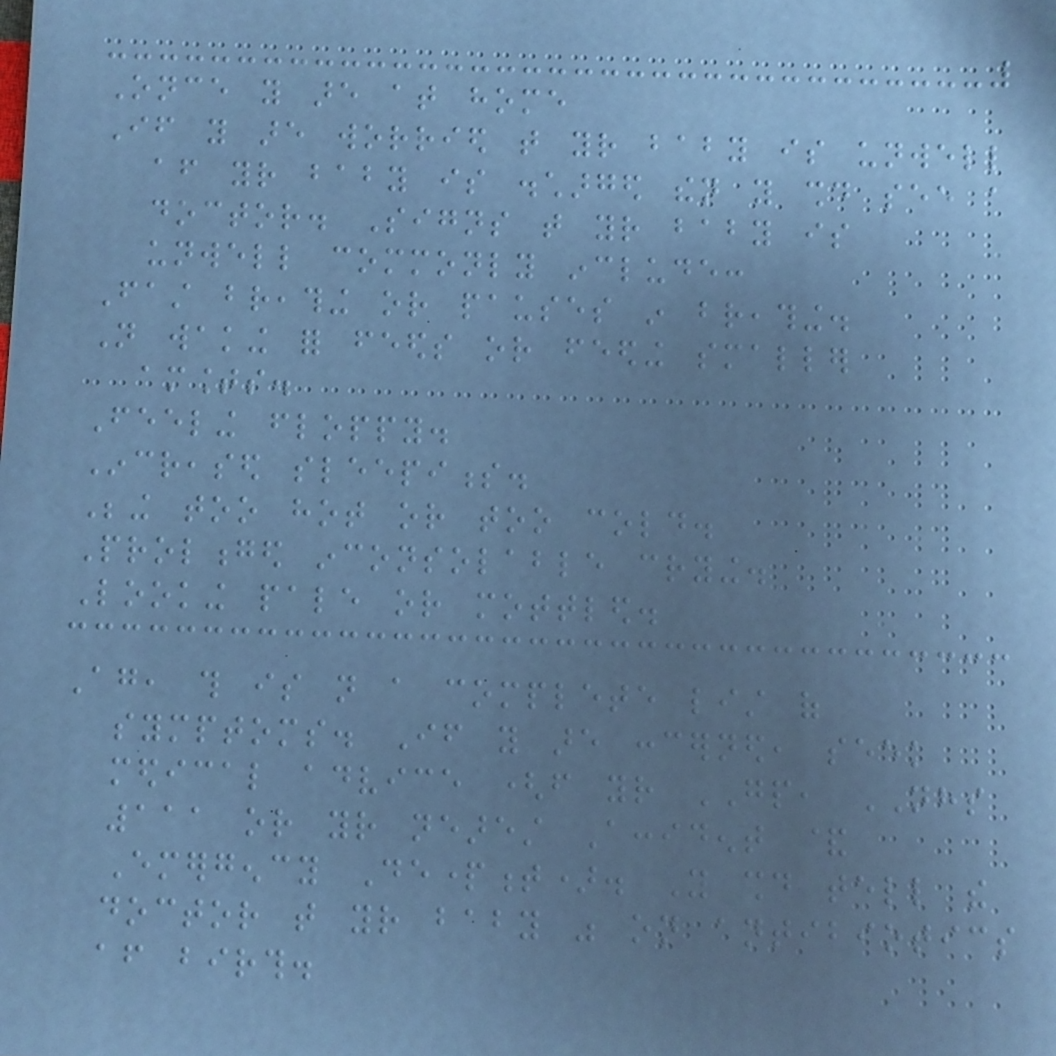Once you are at home
If you are worried that your baby is unwell
after your baby is discharged then you should see a
doctor. Signs that your baby is
unwell commonly include:
Fast breathing or pauses in breathing.
Not waking for feeds or feeding smaller
amounts.
Feeling floppy.
Increased sleepiness.
Being too hot or too cold.
Prolonged inconsolable crying.
Looking pale or mottled.
Again, this is not a complete list of
symptoms. If you are concerned, seek
medical advice (from your GP, NHS
111 or your nearest Accident &
Emergency Department). You should tell the
doctor that your baby was on antibiotics
after birth.
